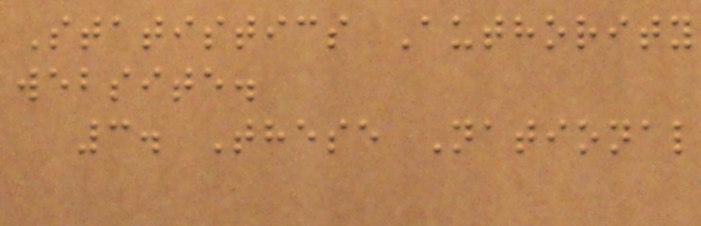Statistics Authority
website.
3. These National
